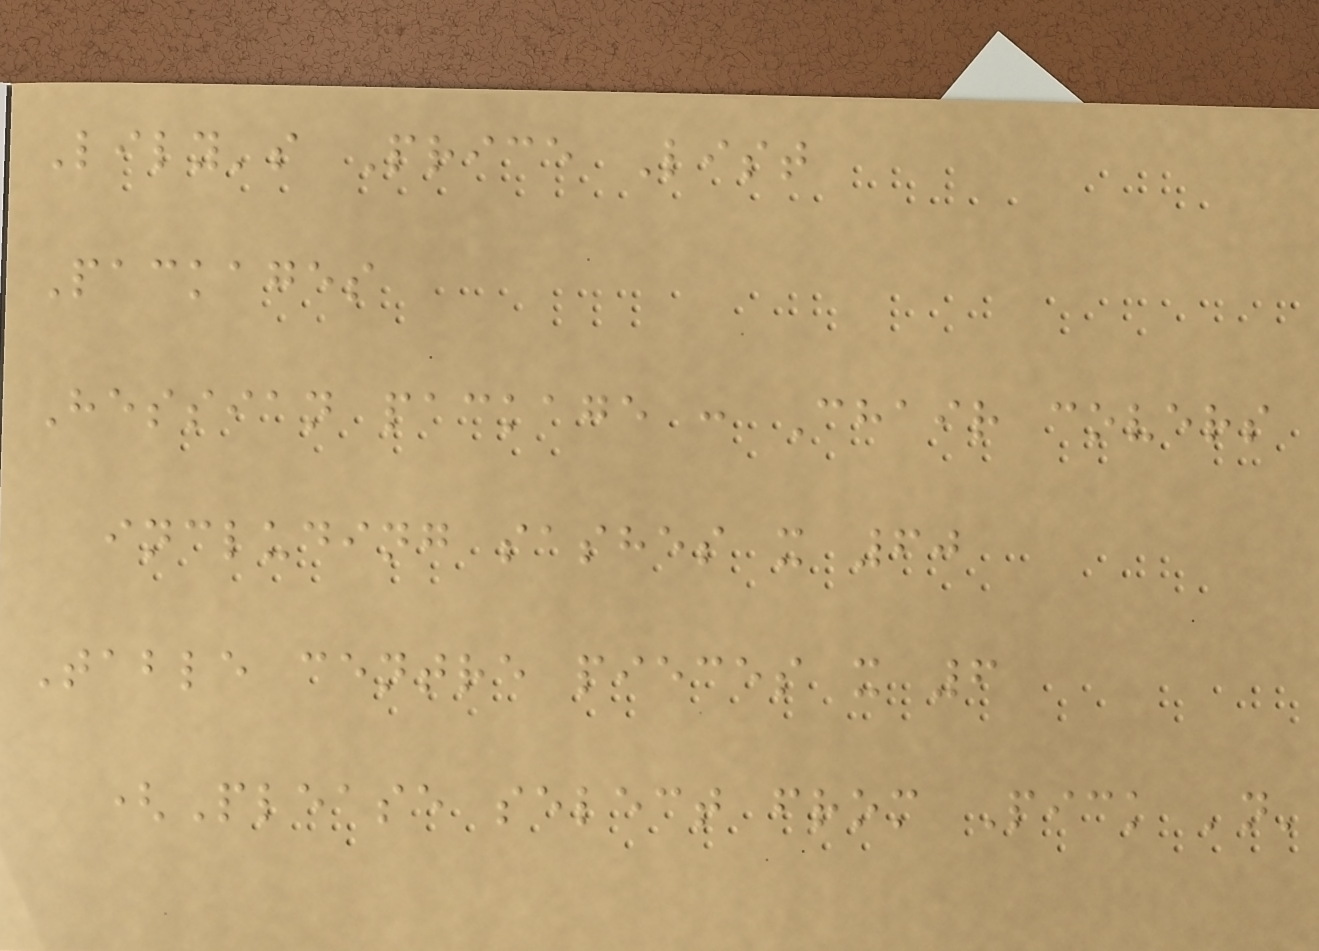Lily's Price List
Packages
Hessian package : Chair covers
including sashes x 60
Table centre pieces x 6
(Please select from Pick 'n'
